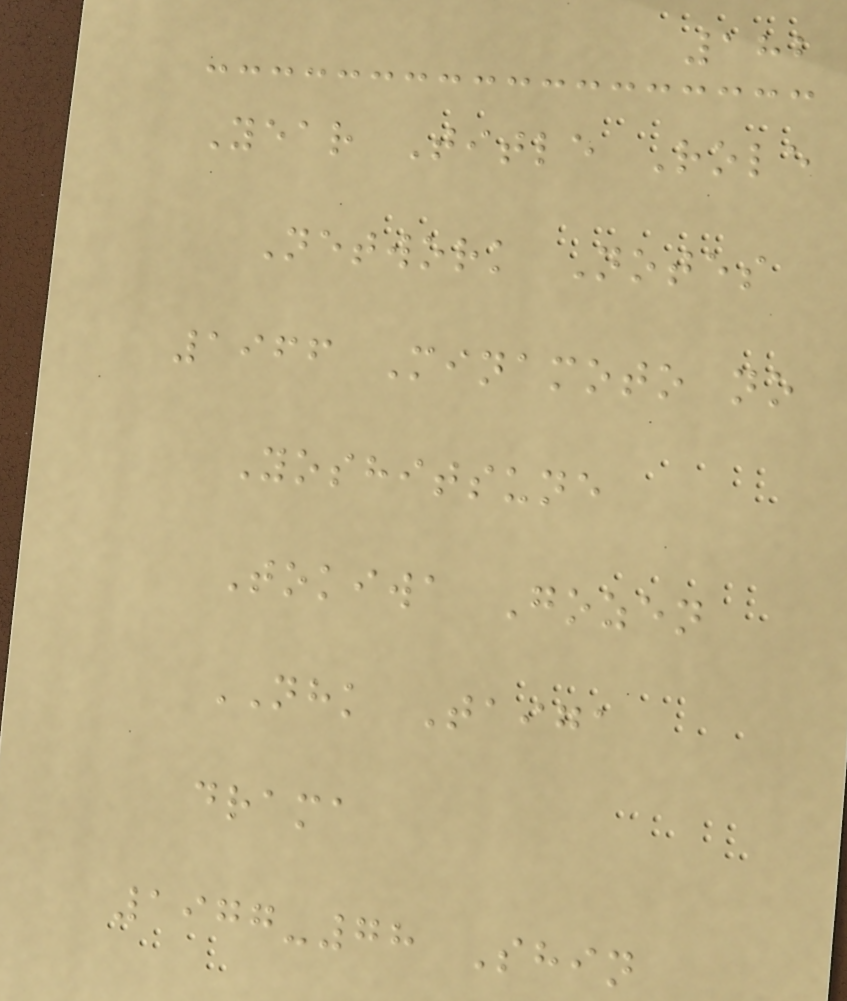182
Year Title Role
Network Notes
1966 Minamoto no
Yoshitsune
Tokiwa Gozen
NHK Taiga
drama
1977-78 Shin
